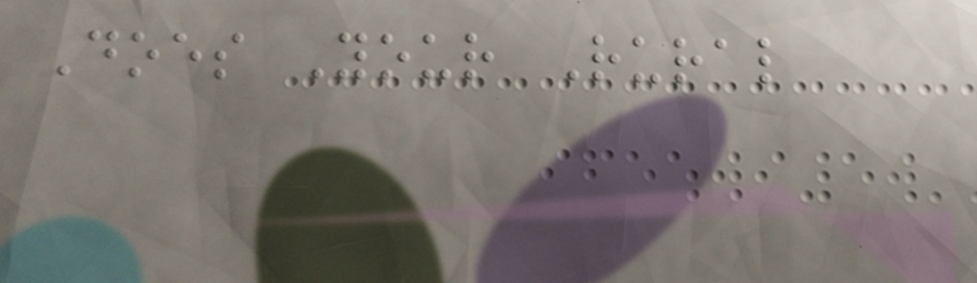Does Your Rural
